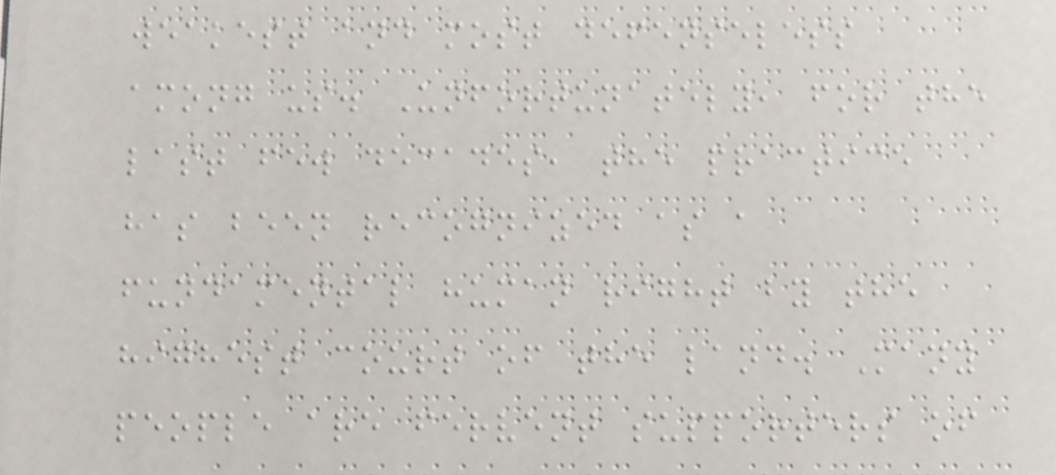weakest and most defenseless
among us. Unfortunately, for the
last few decades, the practice
has been recognized as a
fundamental human right by the
highest court of the land. Many
people are fervent supporters of
